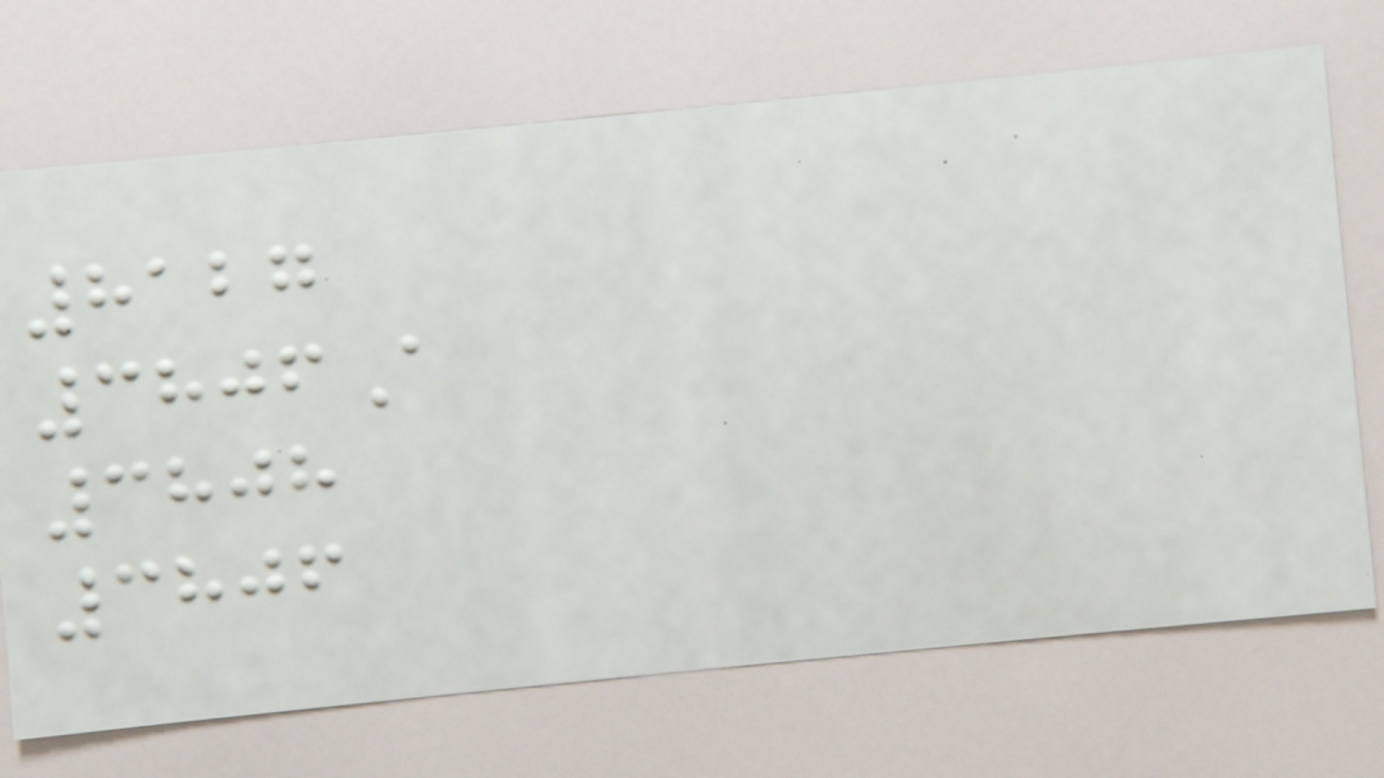8127
3806A
3808
3806
